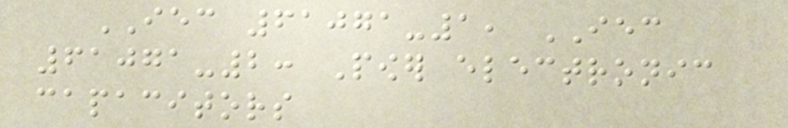IEC 61071-1, IEC
61071-2: Power electronic
capacitors
